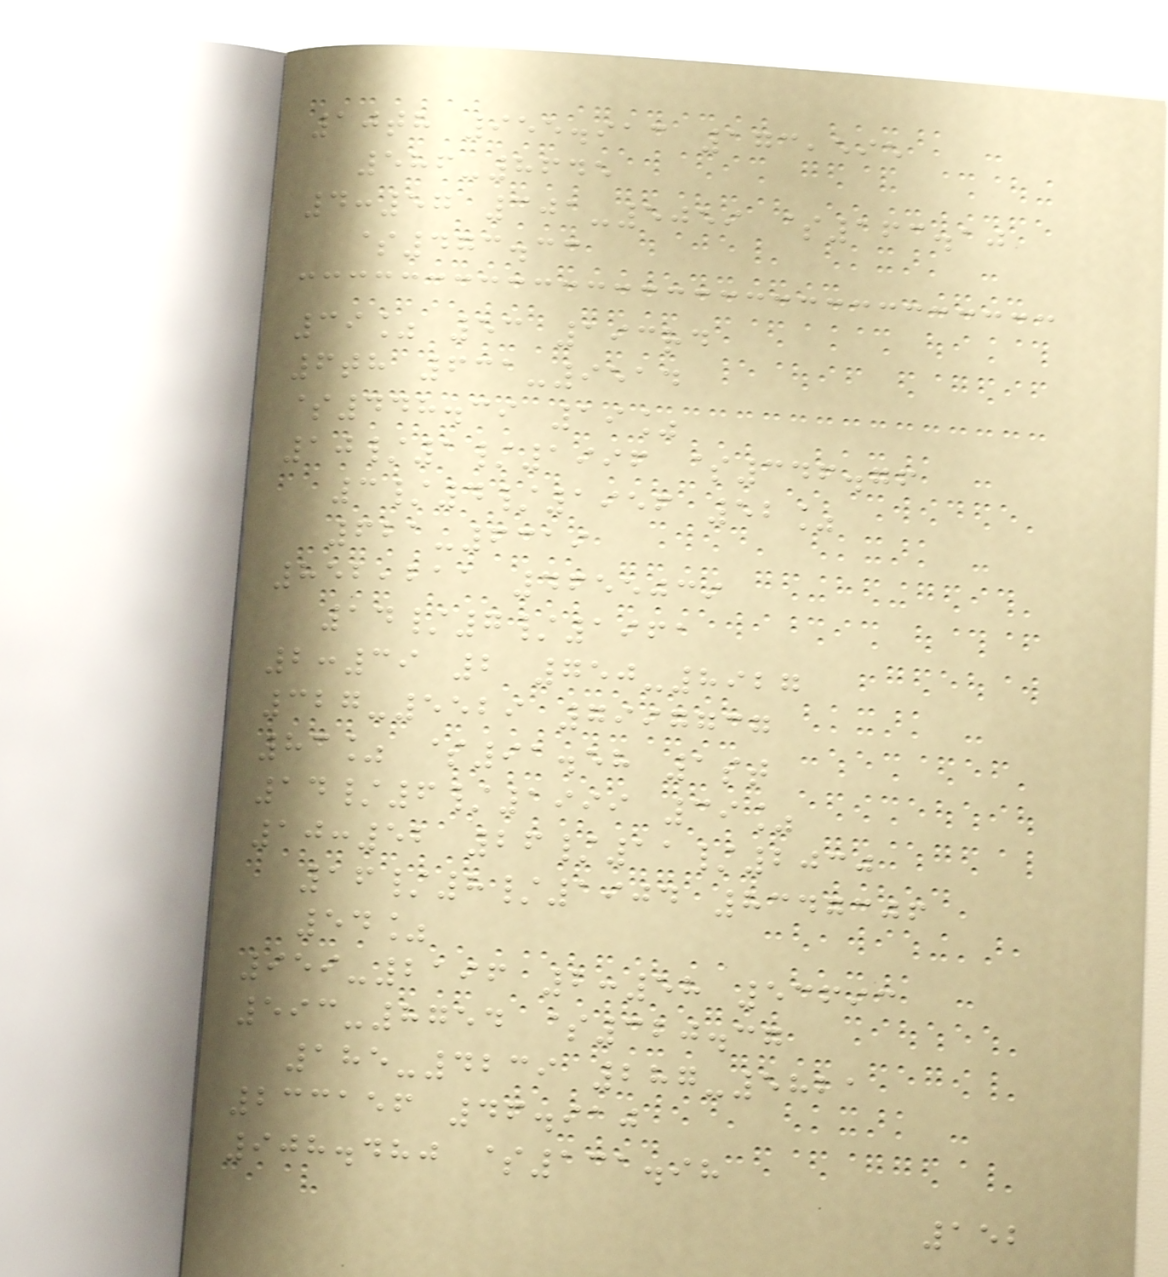10th 955.913 173,595
586-8645
4:57 301-5059 $163.10
$473.33
39% 53 193rd
6th 631-9514
$448.39 19%
10/1/1996 $346.76
3/4/1956 52%
621-6319
852,211 4655039
14/7/1961
2:39 2 750-8927
327-5529 7997737
83% $91.58 1st
14/6/1999 39%
10:52 26/11/2030
16/8/1904 8347306
54%
959-2196 2:58 53693
593-8754 $320.37
185-4239 287-5821
233156 46.910
908.480 $131.98
152
